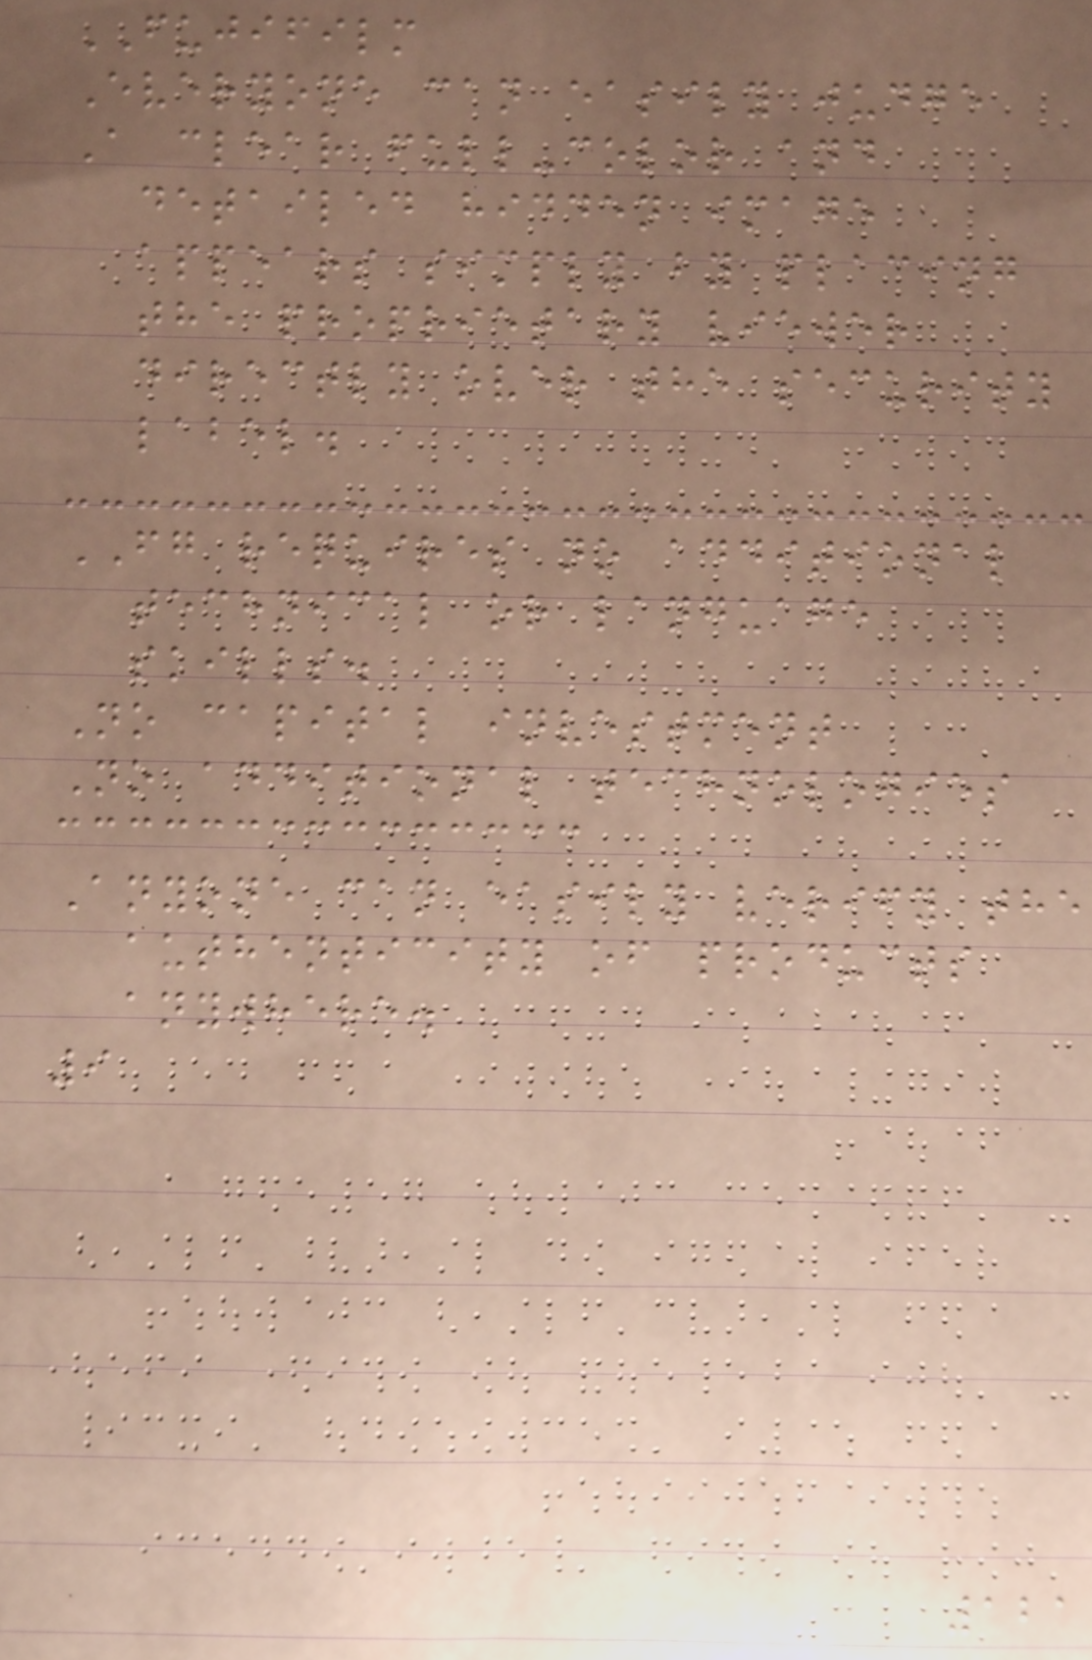FUJIFILM
Everyone can easily judge
A clear full-color and
detailed hidden image
appears simply by placing
the proprietary viewer
directly over the security
label.
FG requires no additional
technical or language
skills.
No capital investment
No additional technologies
Anyone can easily verify the
authenticity of products
anywhere.
9
121
